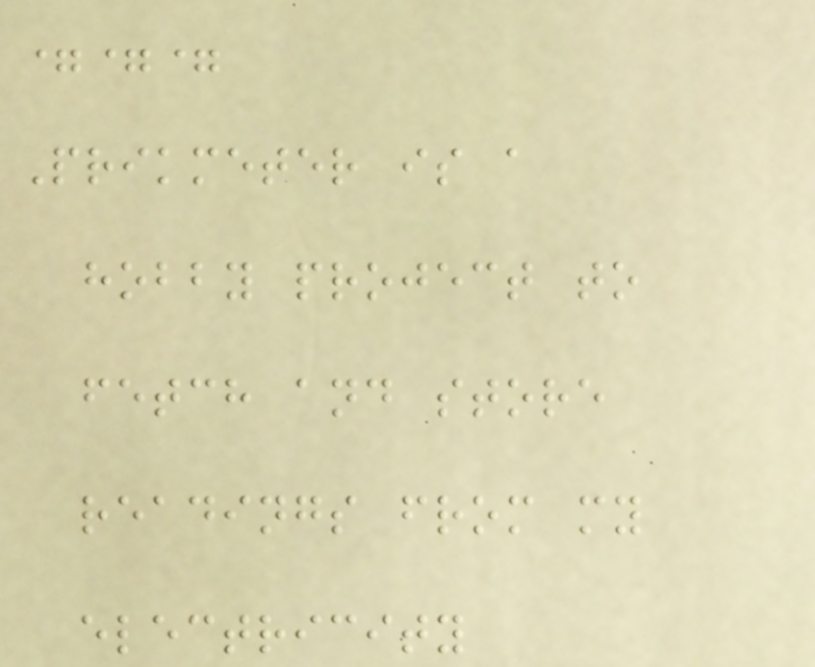===
Prikmeter is a
hobby project to
fetch and store
readings from my
electricity
